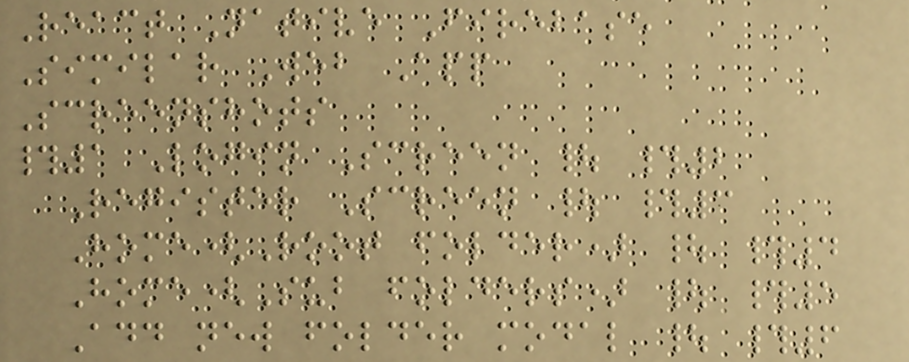React Native Firebase
Similar Web App
Screenshots
#1 Login Screen | #2
Register Screen | #3
Home(Root folder) | #4
Home(Sub folders) | #5
Add new folder modal | #6
